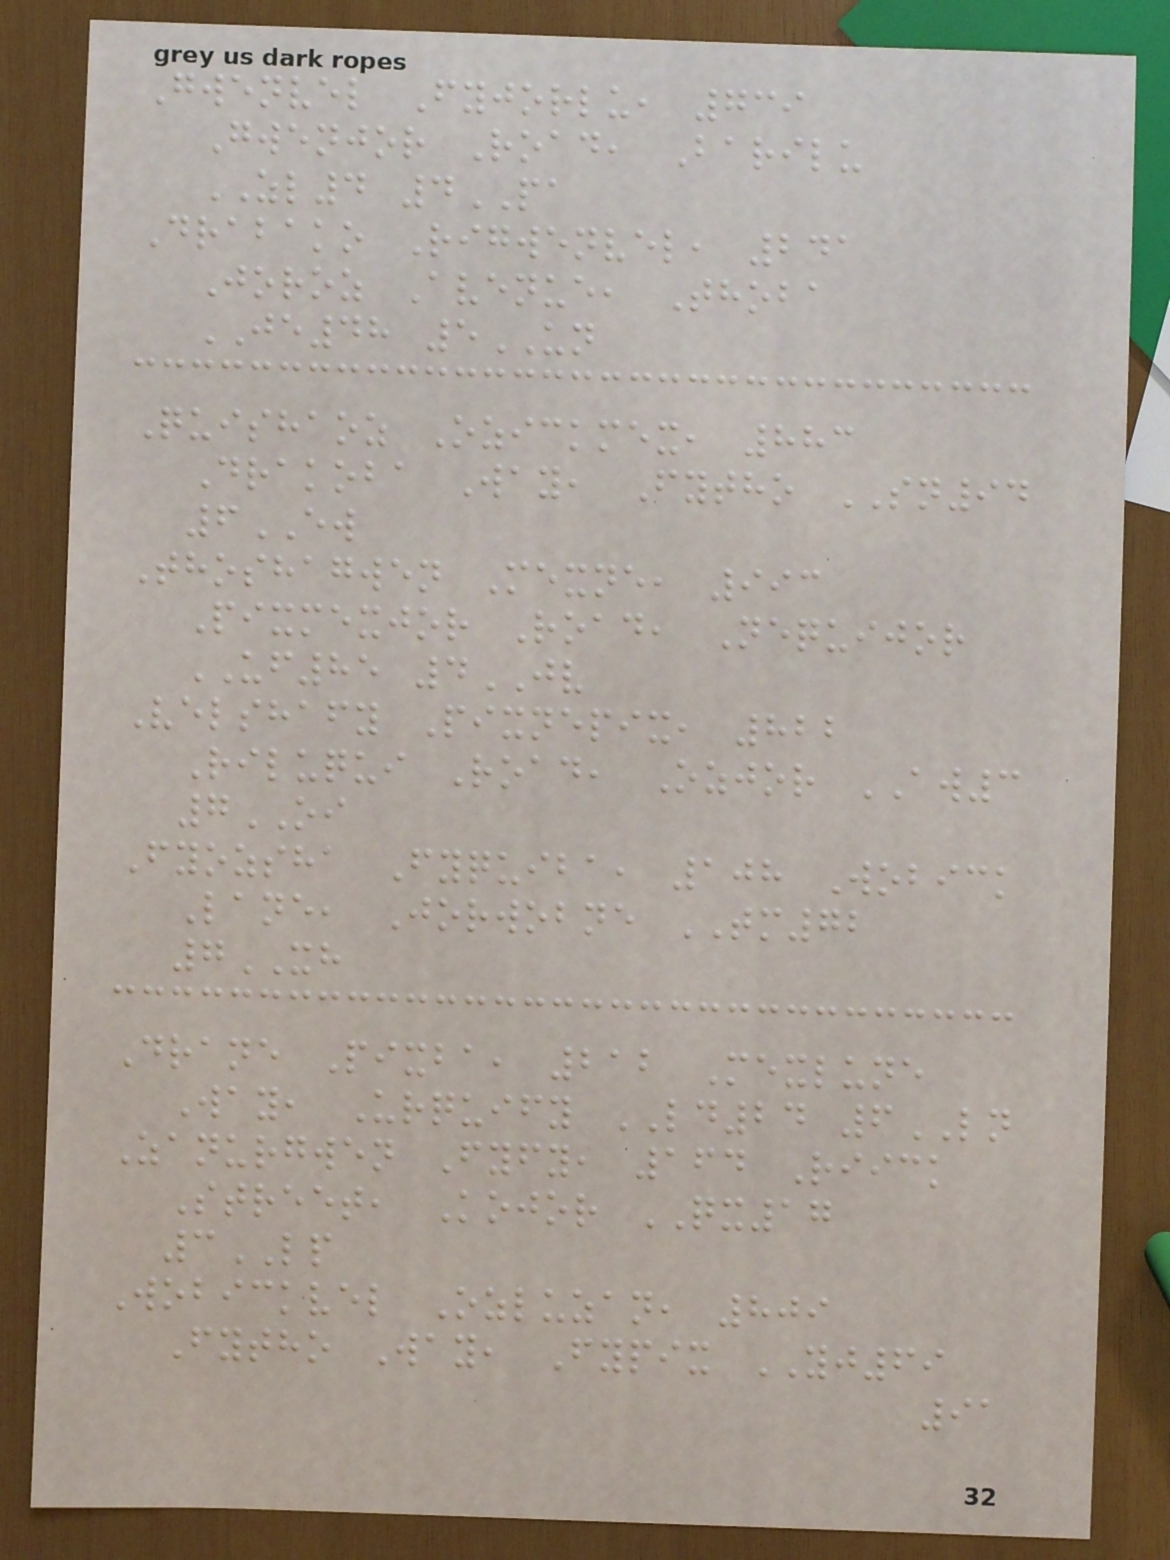Gwenvel Fyjorlu, 739
Gwenjor Road, Barilu
ZL4 4PA
Drabako Rigwenvel, 241
Joroz Avenue, Thoba
JE48 5UN
Quishaoz Ozickmex, 883
Drakoba Way, Fytho SN94
6EW
Thoshagwen Mexne, 993
Pixmexjor Road, Nequijor
UF85 4JV
Velshafy Pixnepix, 822
Riluqui Road, Ozjor AW3
7OI
Fyozsha Fyquiba, 108 Wobick
Lane, Jorwobne TM72
7XH
Drane Pixba, 212 Mexlune
Way, Urquify LD24 6LN
Zanurgwen Fyfy, 164 Riick
Street, Kojor QX17
3LP
Wobickvel Ozluzan, 809
Fytho Way, Fypix YJ69
91
